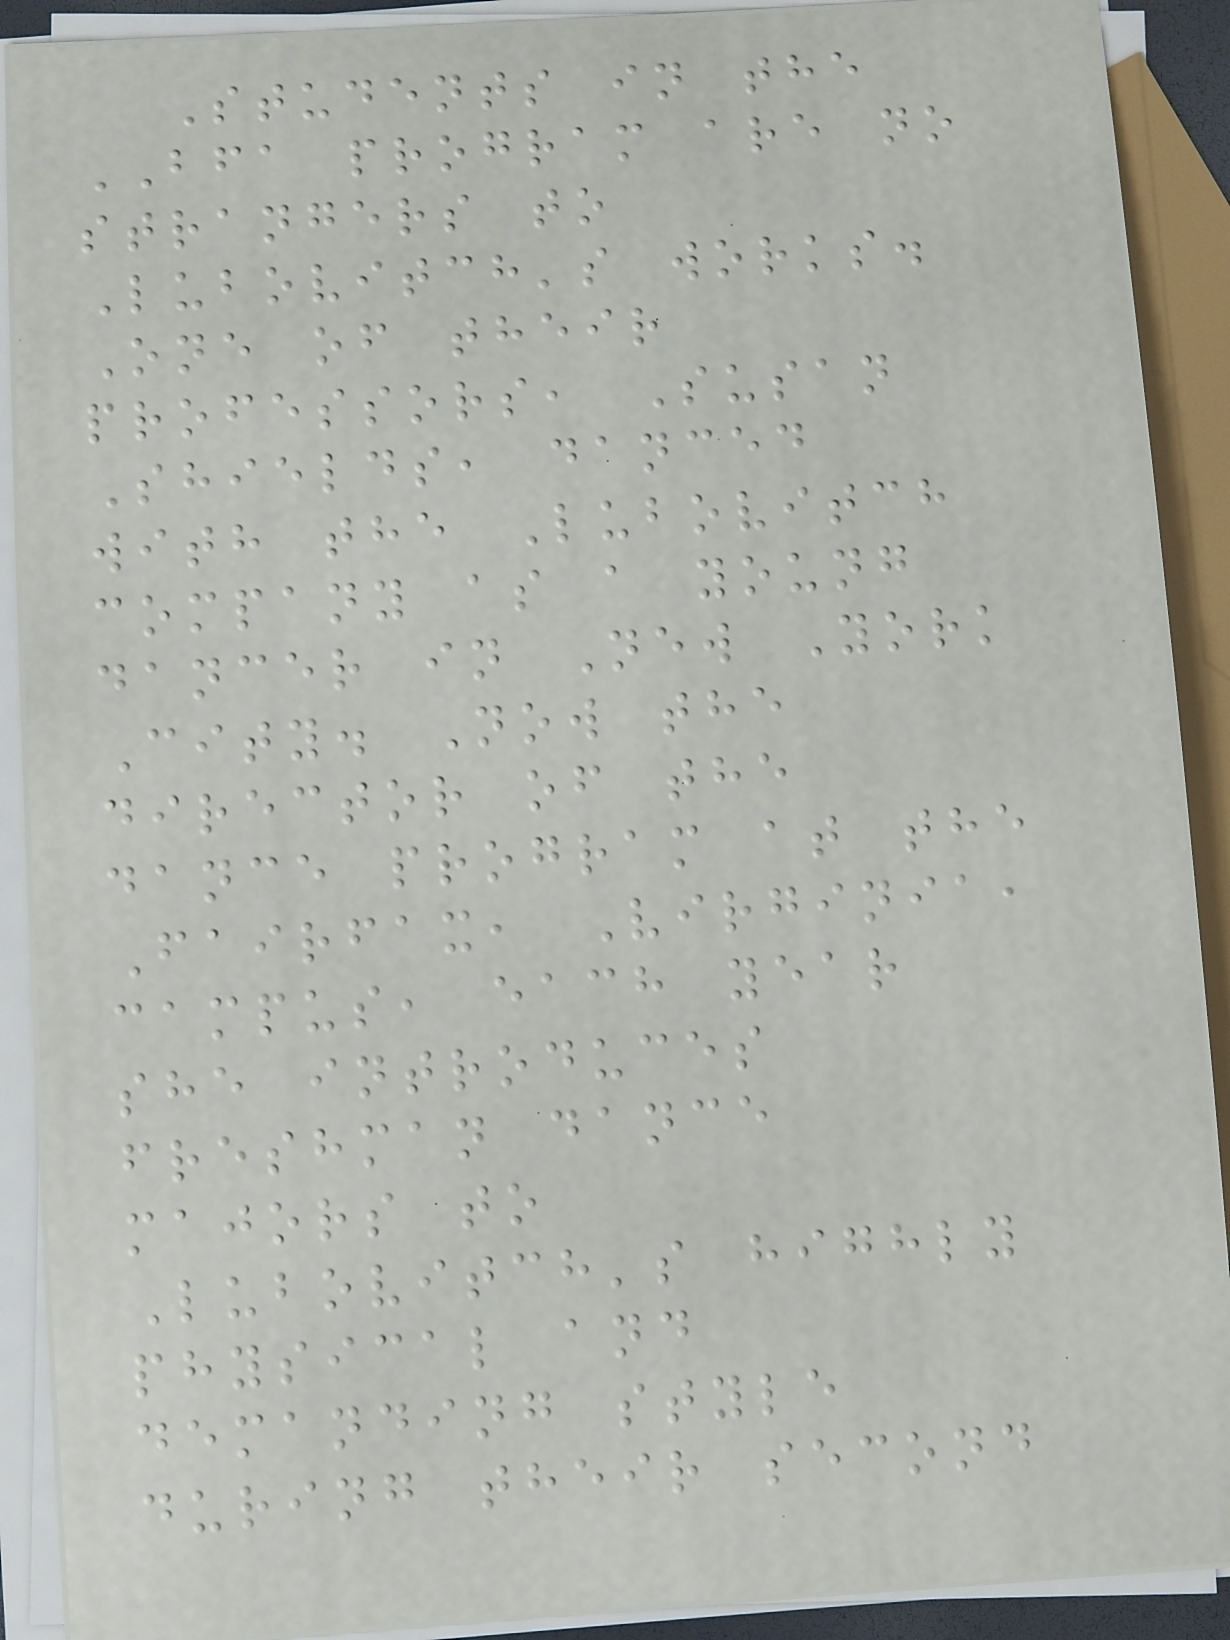Students in the
BFA program are no
strangers to
Lubovitch's works.
One of their
professors, Susan
Shields, danced
with the Lubovitch
company as a young
dancer in New York
City. Now the
director of the
dance program at the
Fairfax, Virginia,
campus, each year
she introduces
freshman dance
majors to
Lubovitch's highly
physical and
demanding style
during their second
